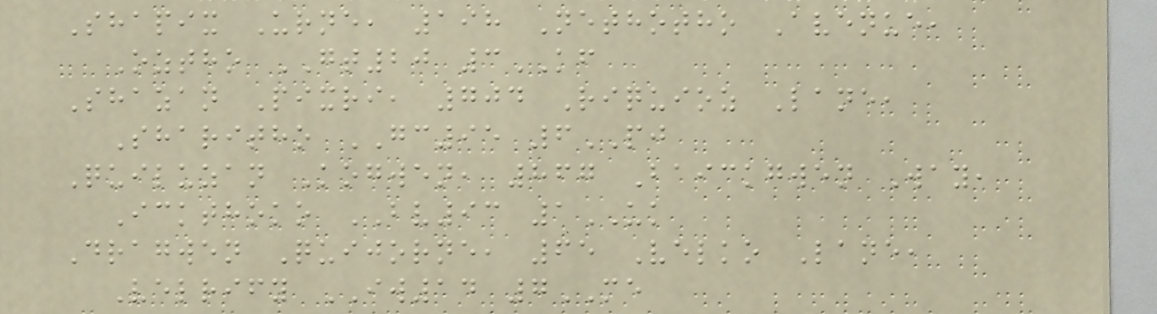Shapix Urne, 198 Nethotho Avenue,
Oztho GT20 3KF
Shazan Pixri, 704 Riquioz Lane,
Sharitho GC95 6PJ
Quiluzan Kogwen, 867 Baickgwen Way,
Ickthoko BV93 1UK
Dragwen Quijorne, 65 Velko Lane,
Velrify IW14 7ME
